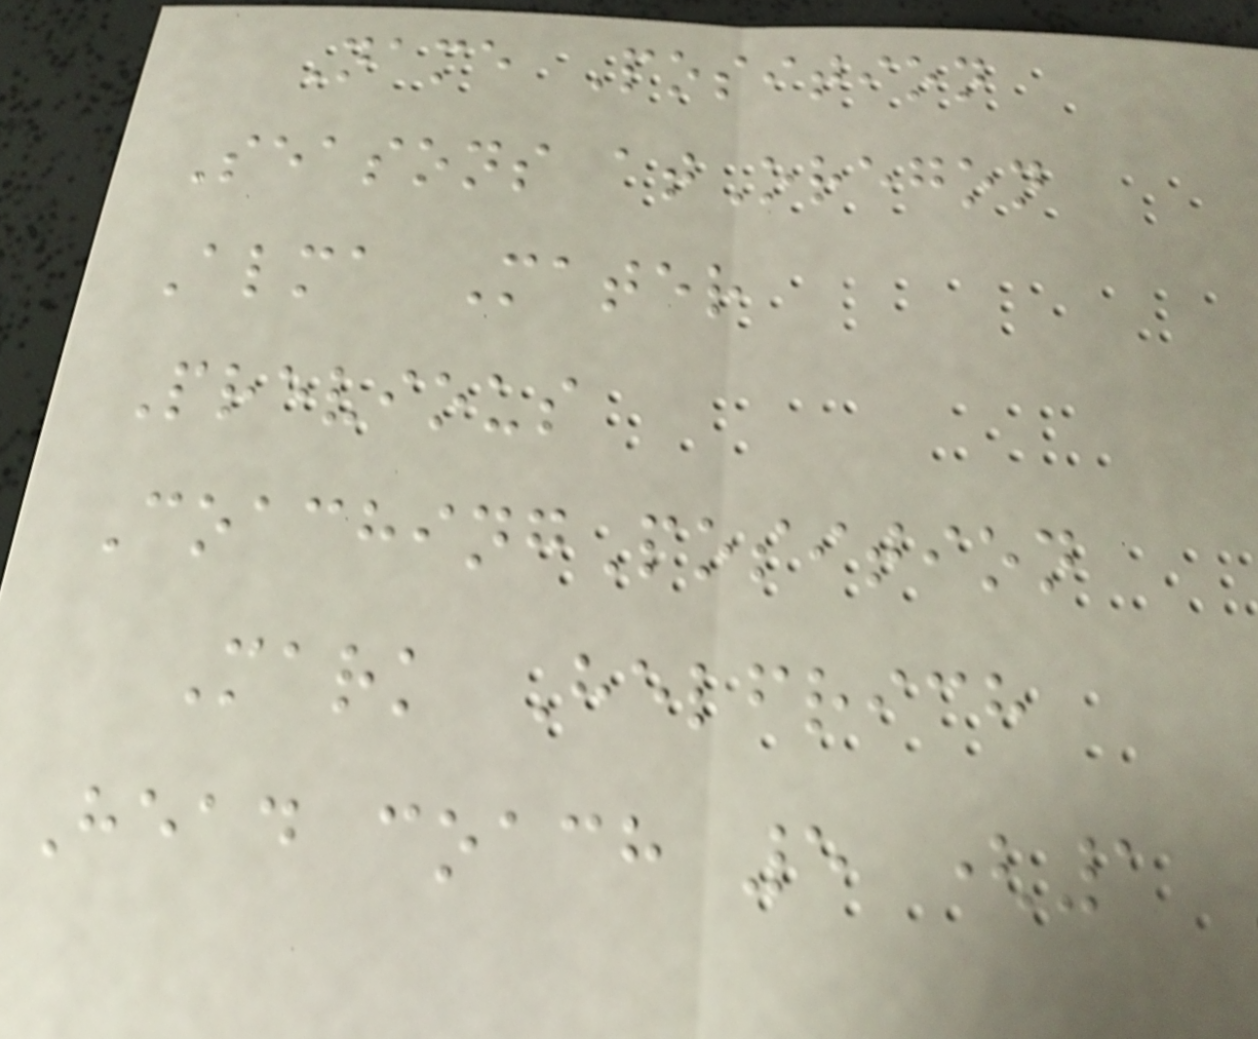Name Position
Seasons atOregon
Alma Mater
Previous
CoachingPosition
Mark Helfrich
Head coach 5 (1
